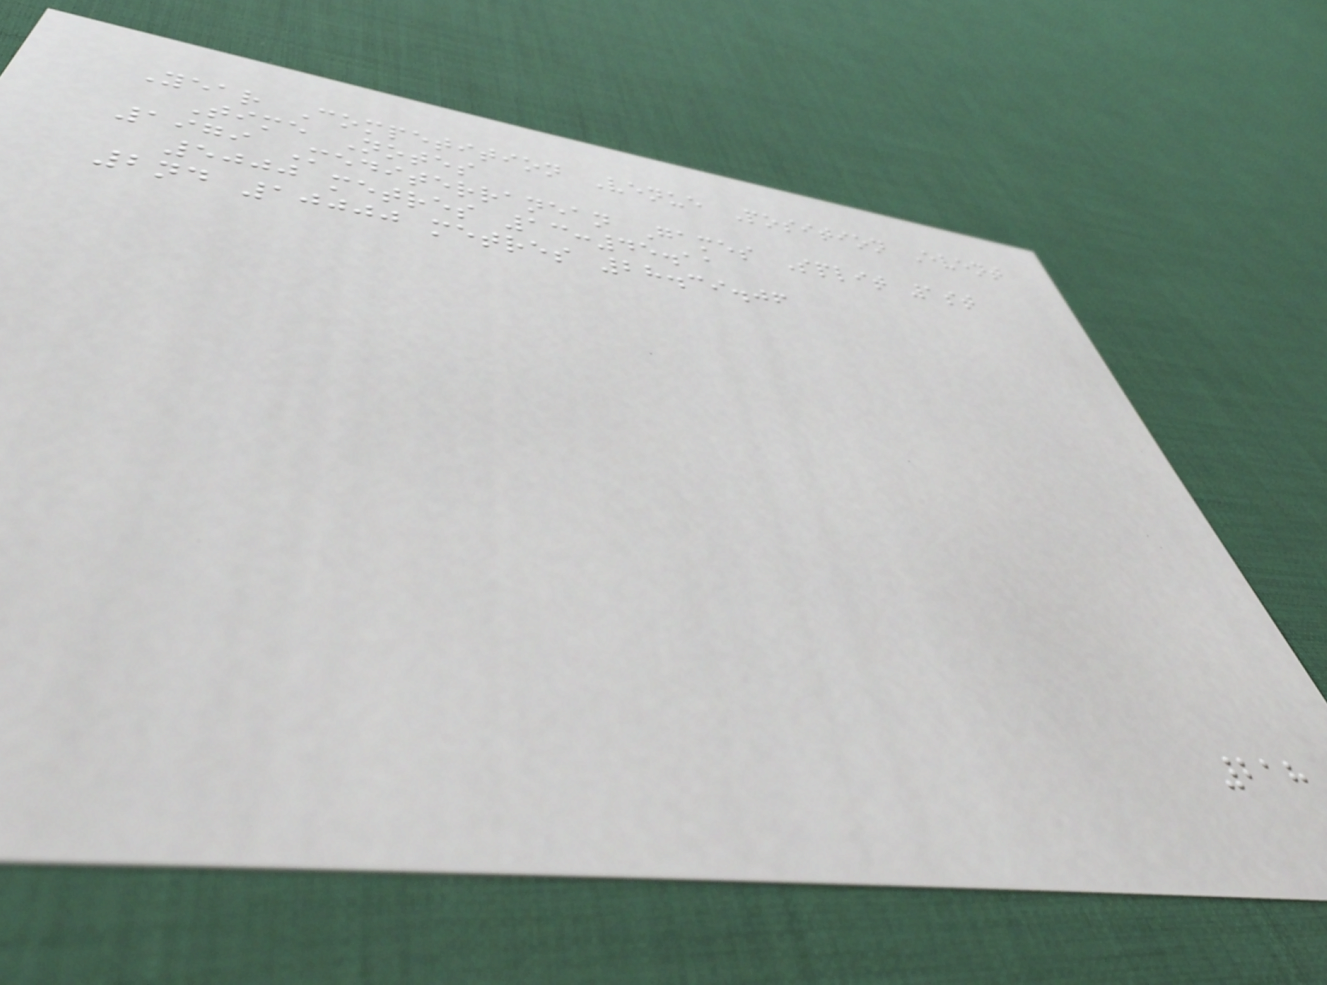Year Competition Venue Position Event
Time Notes
1979 Mediterranean Games Split 1st
5000 metres 13:45.11
2nd 10000 metres 28.39.06
218
